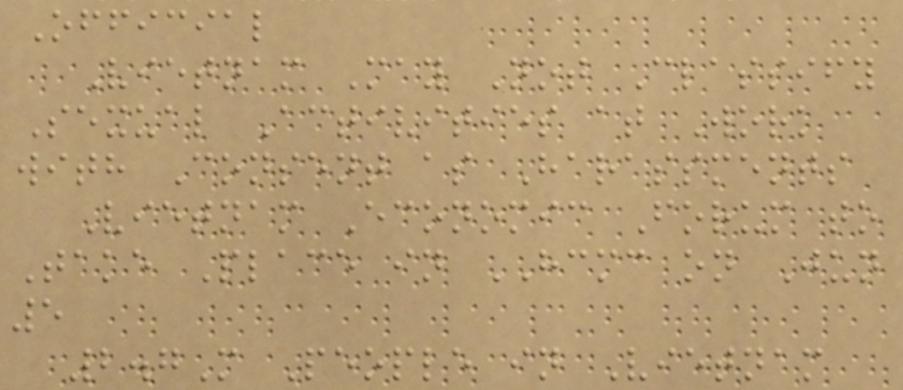Official
Vietnam May Not Classify
Sexual Activities at Work
with Consent as Harassments
Vietnam Economic Forum to
Take Place in HCMC on Jun
5
2.7M People in Vietnam
